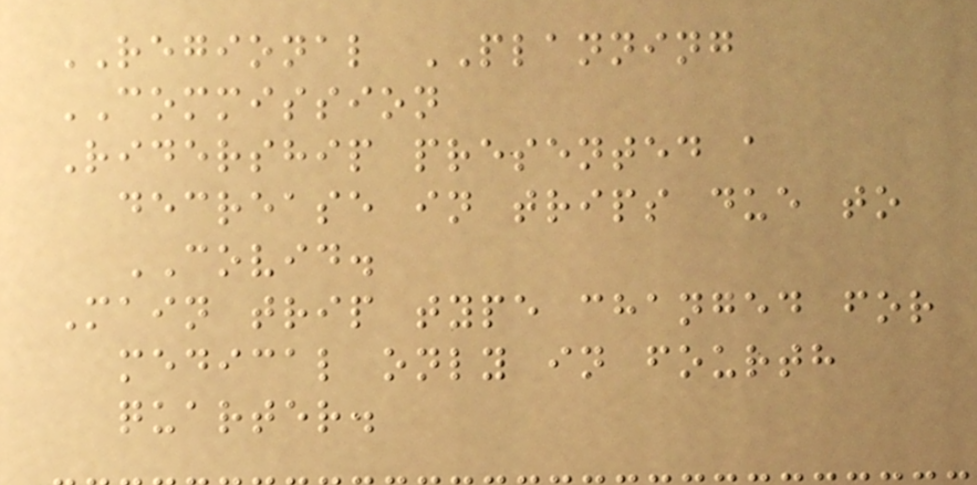REGIONAL PLANNING
COMMISSION
Ridership presented a
decrease in trips due to
COVID.
Main trip type changed for
medical only in fourth
quarter.
